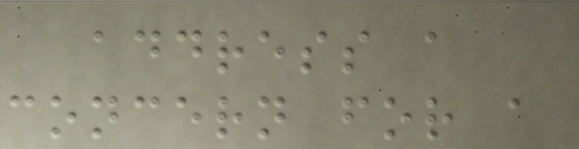address a
concern for a
